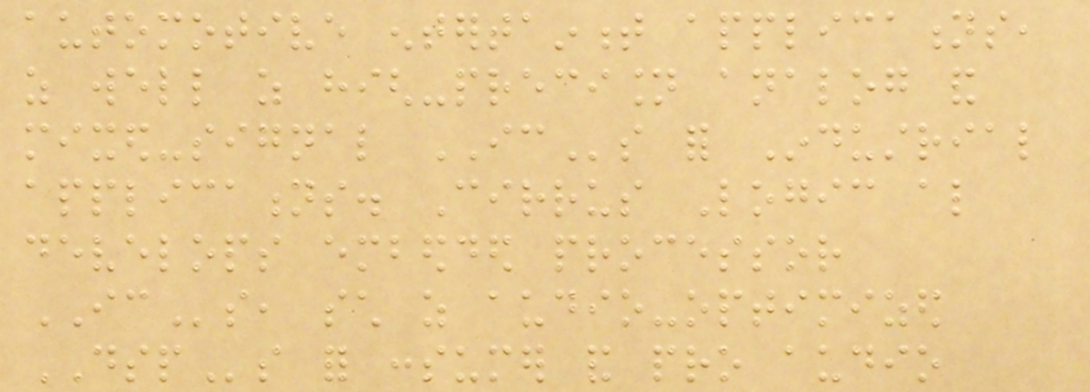automotive entertainment applications,
as well as high-precision analog and
mixed-signal ICs for Industrial
applications. Cirrus Logic also
develops embedded processor
ICs, such as audio-optimized
DSPs for consumer and pro audio
